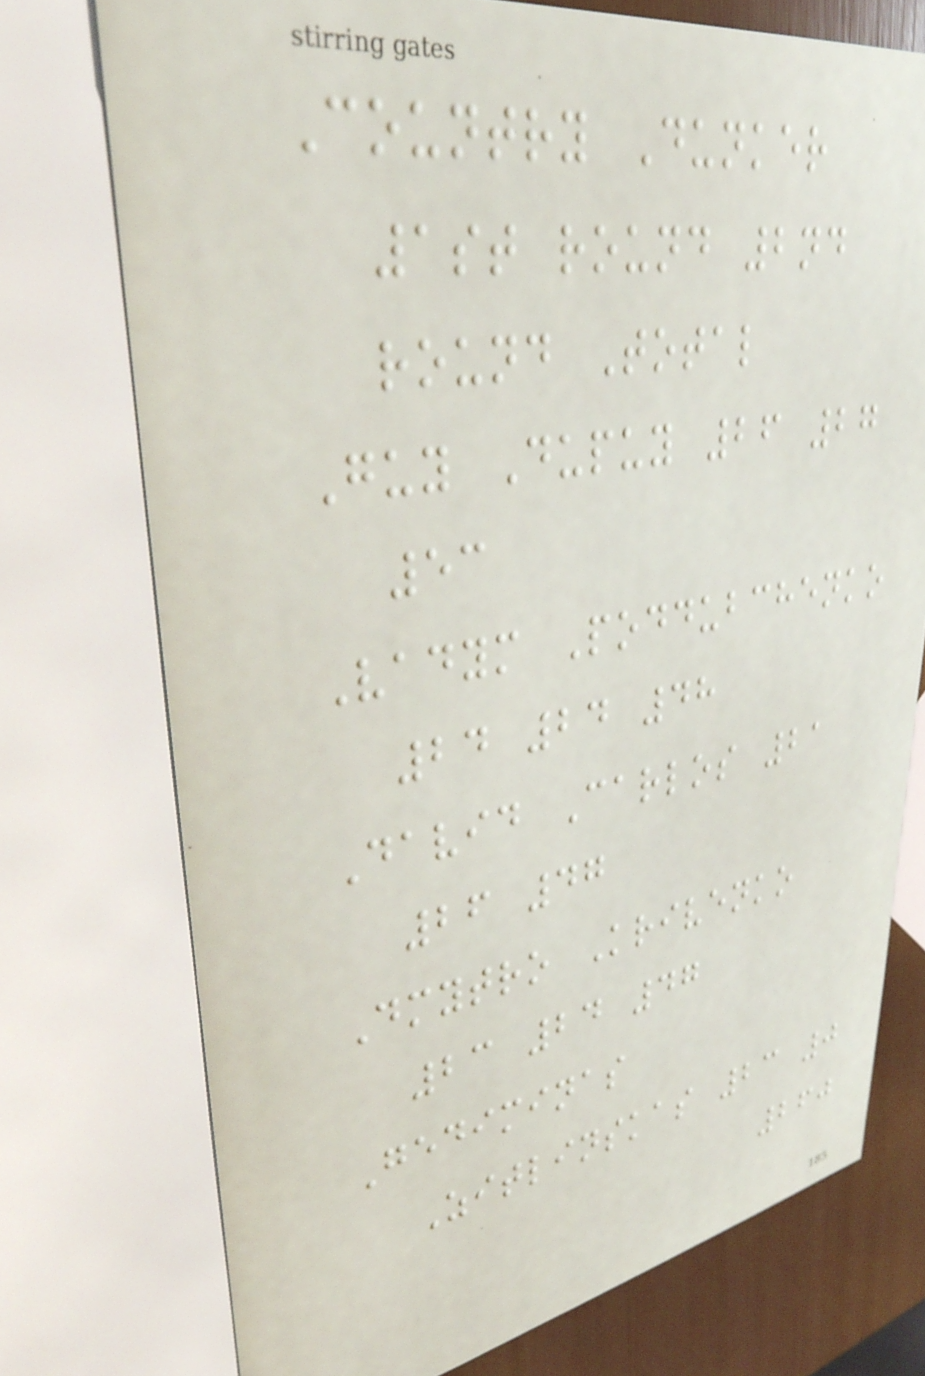Country Dunker
1st round 2nd
round Total
Guy Dupuy 26 27
53
Vadym Poddubchenko
24 24 48
David Carlos 21
26 47
Dmytro Krivenko
23 24 47
Gediminas
Zitlinskas 23 0
260
